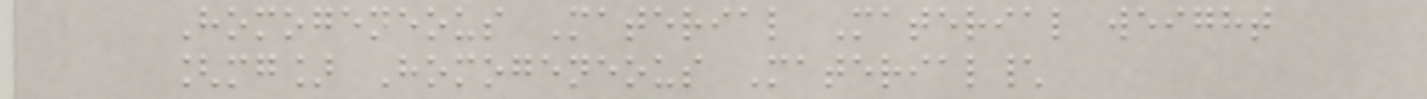Homogeneous Material Material weight
[mg] Homogeneous Material\
